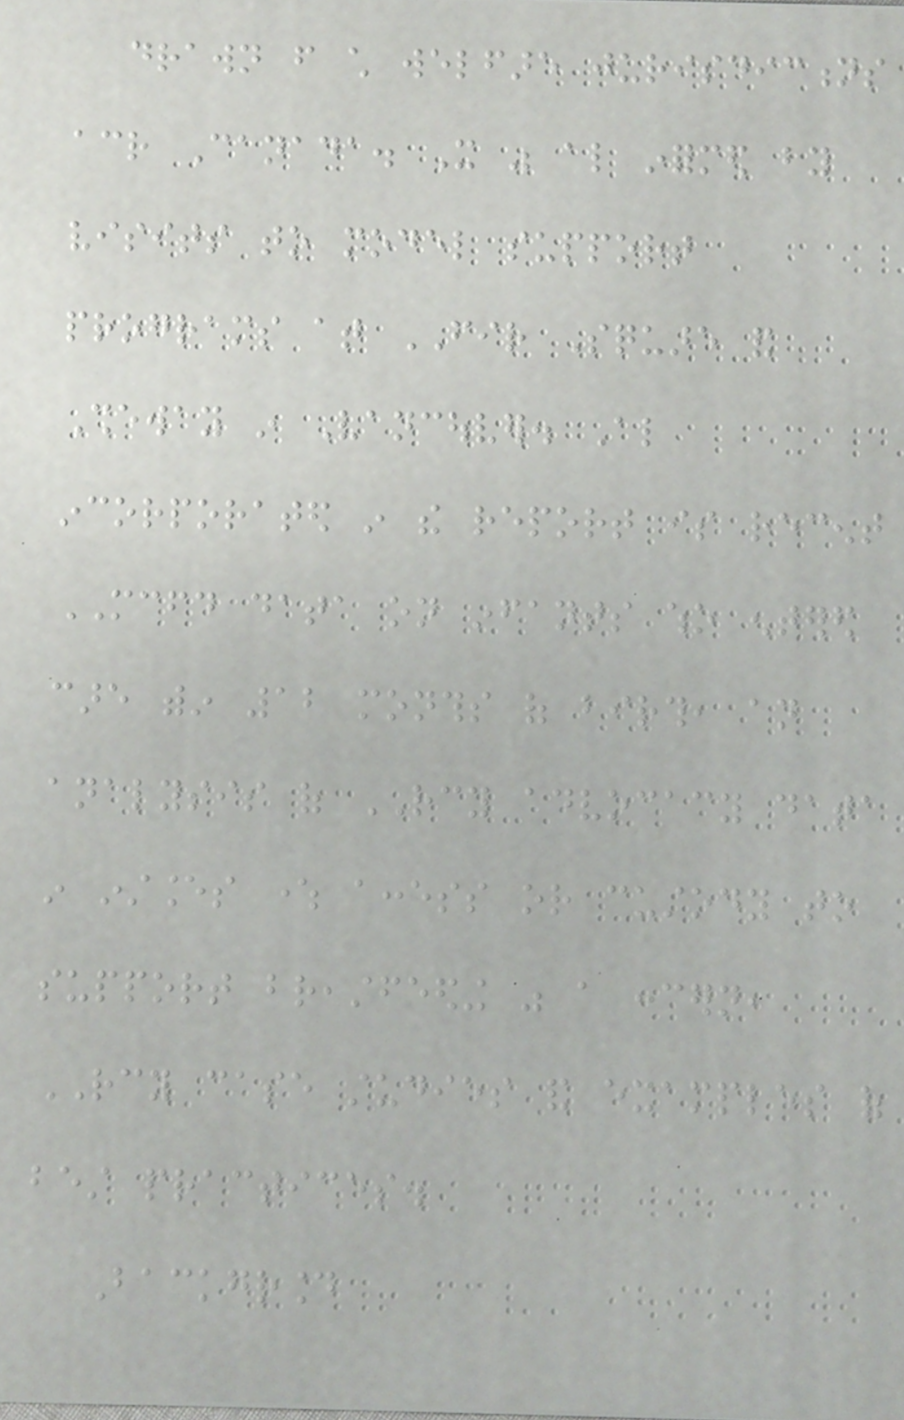drawn from child welfare jurisdictions
across Canada. It was also informed by
visits to model support
programs at FIR Square and
Sheway in Vancouver. Also
incorporated in the report is recent
MCFD data on infants who entered
care within 12 months of birth, an
analysis of RCY advocacy data
in instances where access or custody to
support breastfeeding was a concern,
RCY case studies and examples of
best practices.
Background
